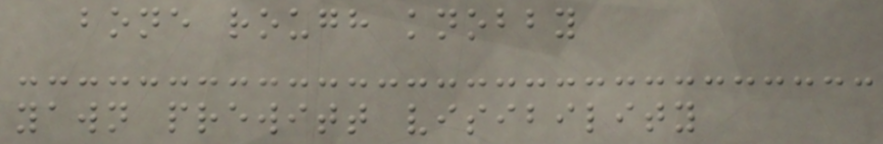bone rough knobby
yawn prewitt visibility
